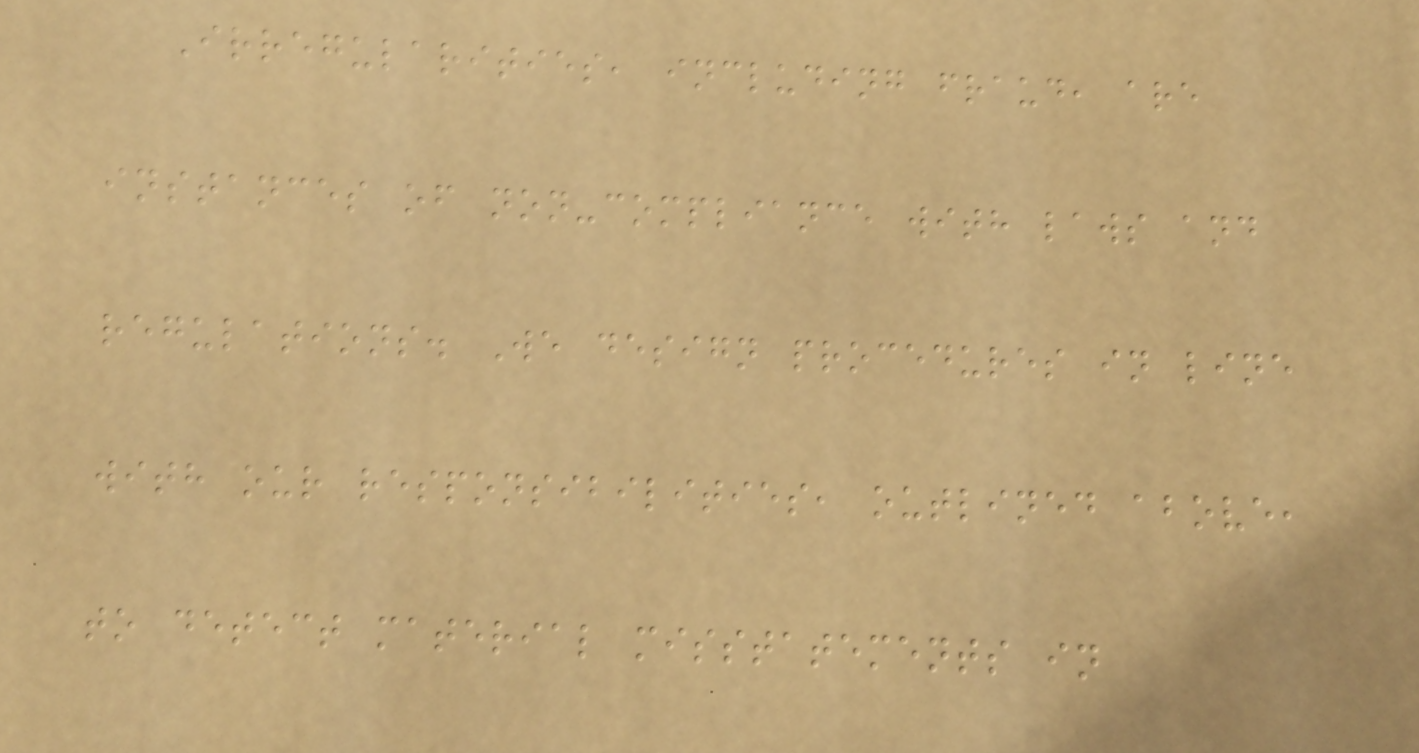Irregularities, including fraud, are
instances of non-compliance with laws and
regulations. We design procedures in line
with our responsibilities, outlined above,
to detect material misstatements in
